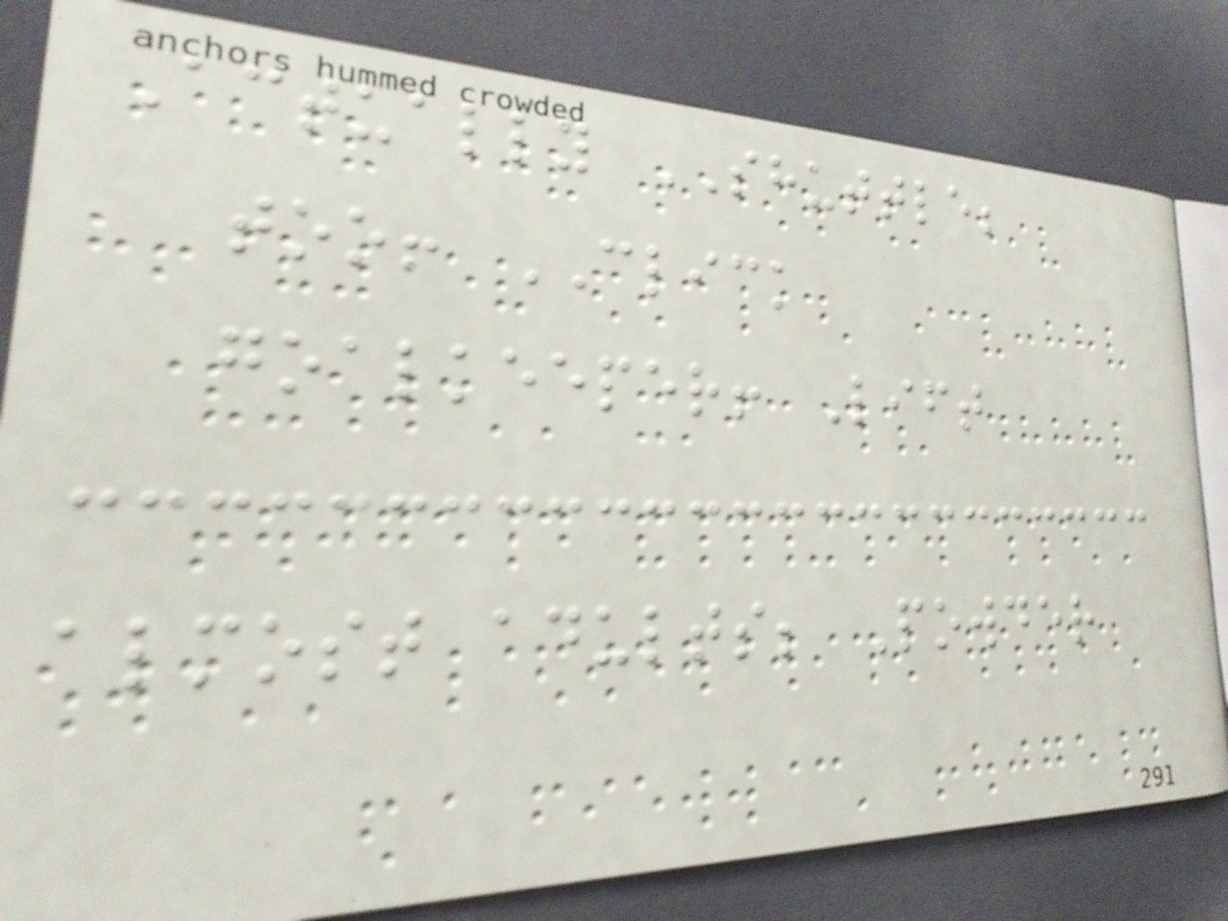Actually SHUTTLE;
too! CLICK
goalkeeper! Lift
almost adults; Powder
